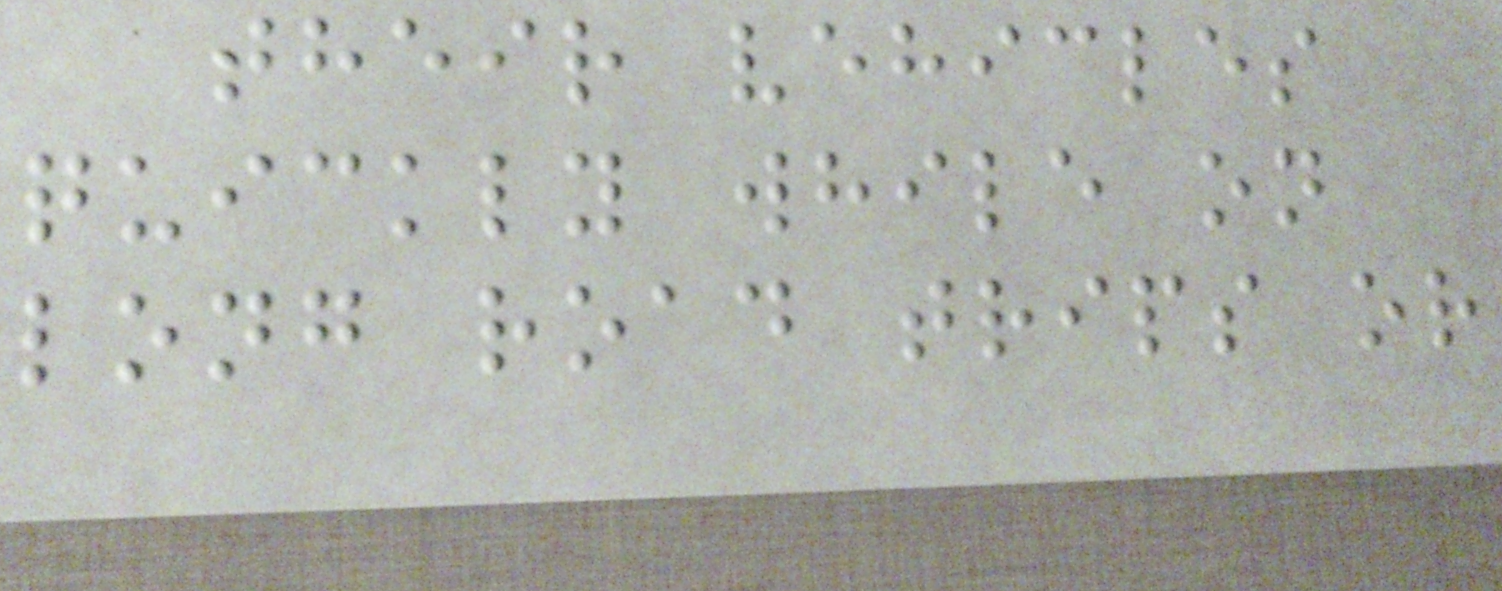their vehicles
quickly while on
long road trips or
